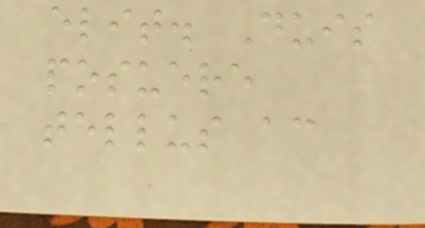elit. Duis
posuere
tellus ac
